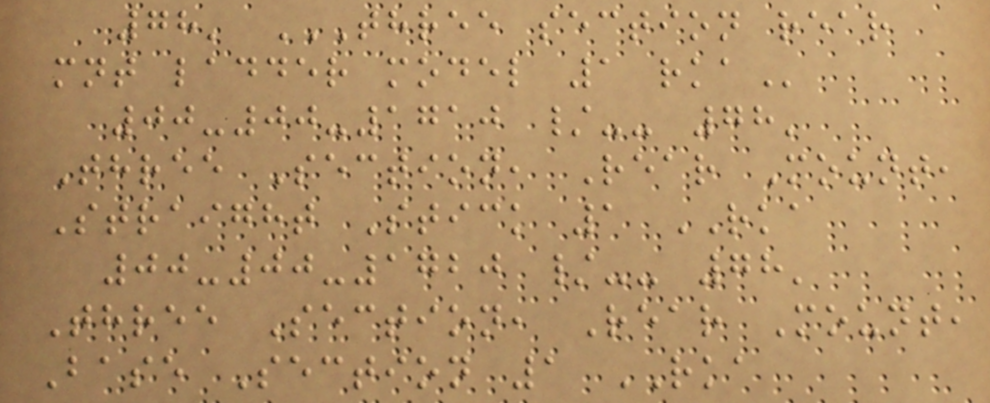78' THREE SECTION REAR
MNT LADDER MODEL 1 RKA
00-00-1710 /-- 78'
Three Section, Rear Mount,
Straight Stick 1 RKA
00-00-1720 /-- 78'
Three Section, Rear Mount,
Base Section 1 RKA
